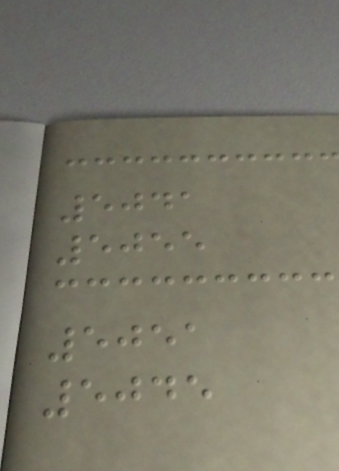5041
5055
5051
5045
